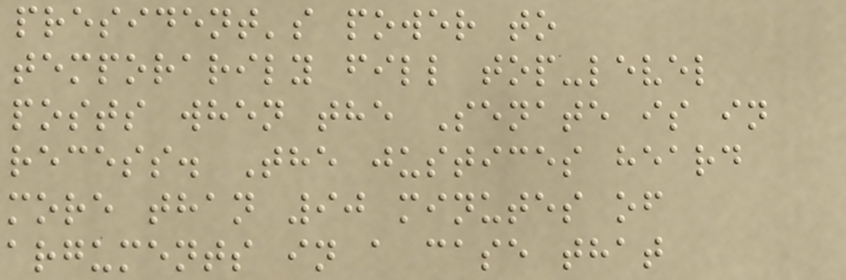president's power to
temporarily fill top-level
posts when the Senate is in
recess. The justices heard
more than 90 minutes of
arguments in a case that
